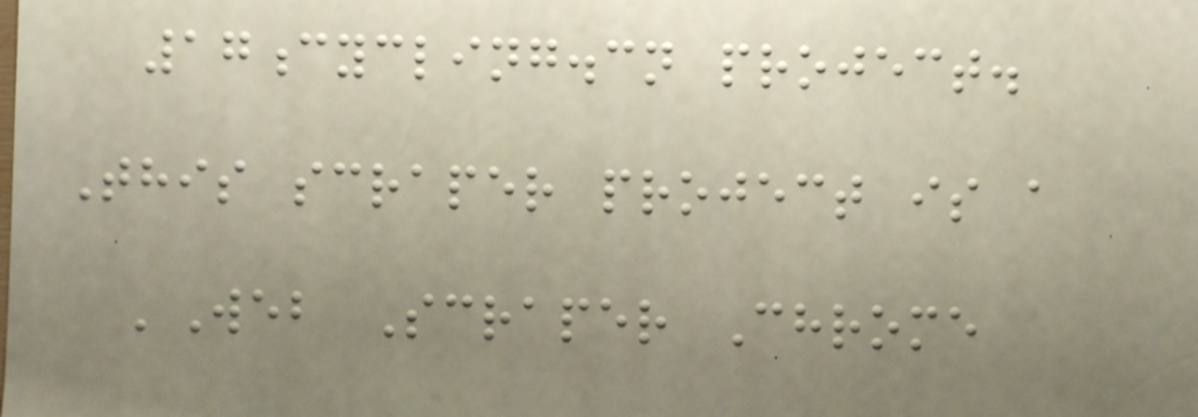17cycling.cn project.
This scraper project is a
'Web Scraper Chrome
